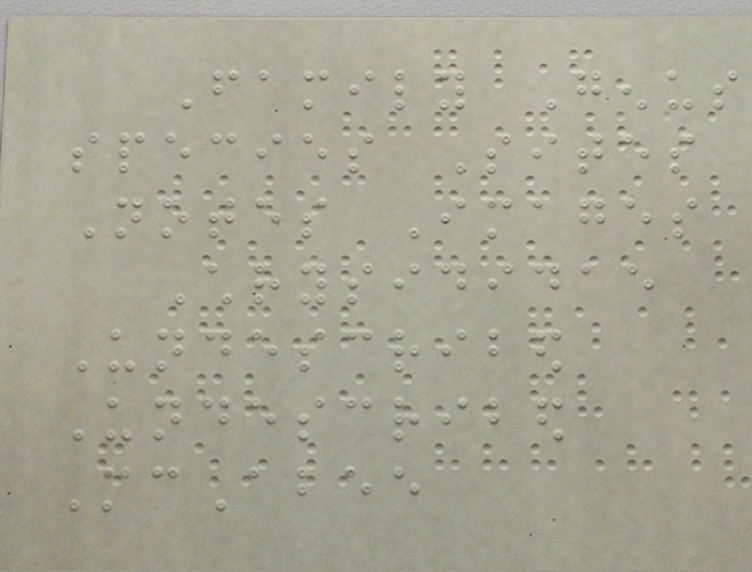Family Genus
species Sites
Notes Images
Chrysididae
Undescribed
Undescribed
McAbee
